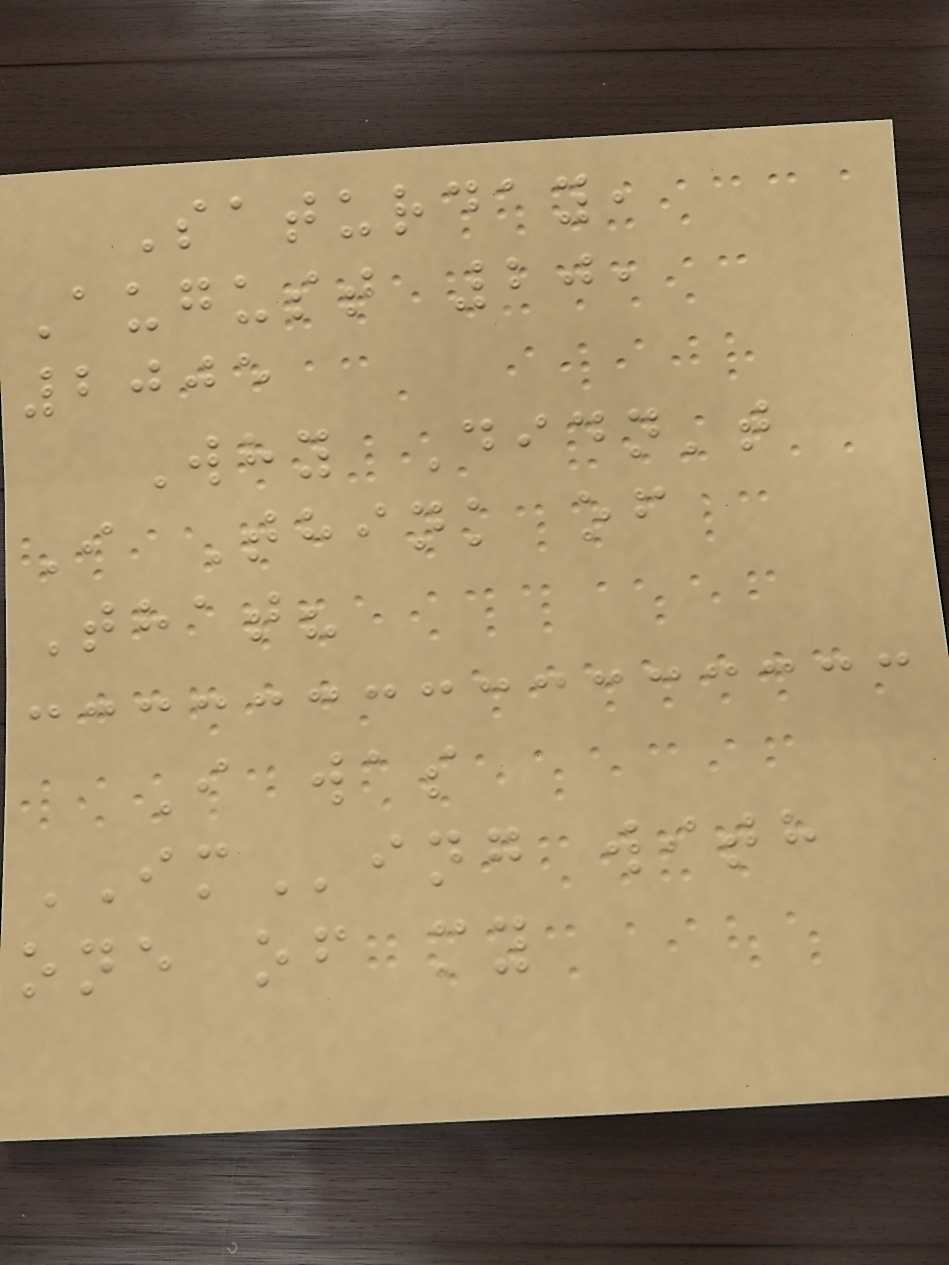Saturday,
August 20,
2005
Why Didn't
I Think of
That?
I was
IMing with
one of my
